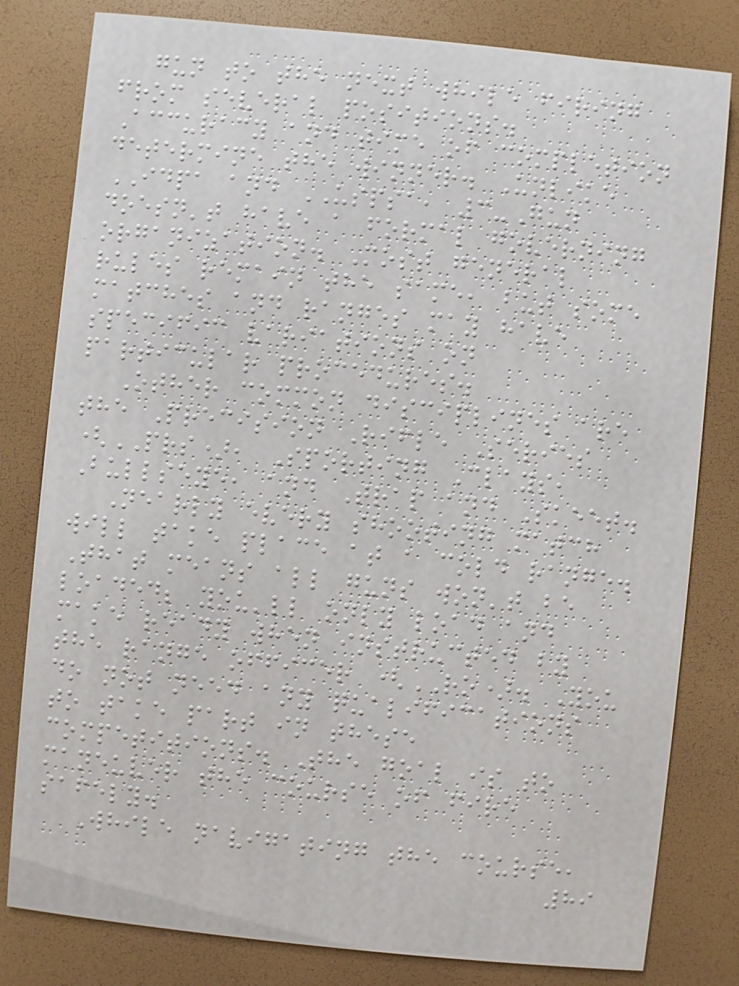gun to the next while firing
from several positions.
Accuracy and time of completion
determine the winner. Unlike
IDPA and USPSA, 3-Gun
doesn't have a formal governing
organization. Most general
rules remain the same, but some
matches and ranges may have
specific variations on
particular procedures.
Other common disciplines are
the Precision Rifle Series
(PRS), Sporting Clays,
Bullseye, and Trap and Skeet.
Nearly every shooting match
will take place at a cold range.
That means all guns won't be
loaded; you'll only load and
make ready when instructed by
the range officer (RO). You
do not need any qualifications
to take part in these
competitions. The goal is to
maneuver the course of fire
safely.
While navigating the course,
89
